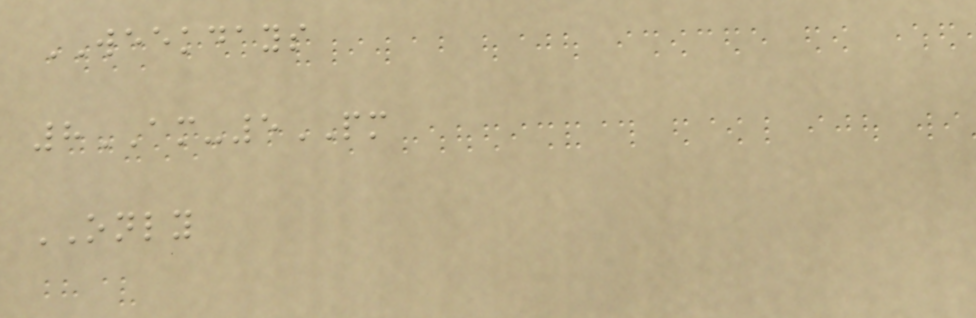WEEKDAYS
8AM-5PM
ONLY
